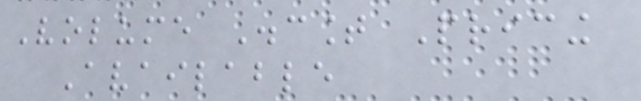Volume Discount Pricing
Available
